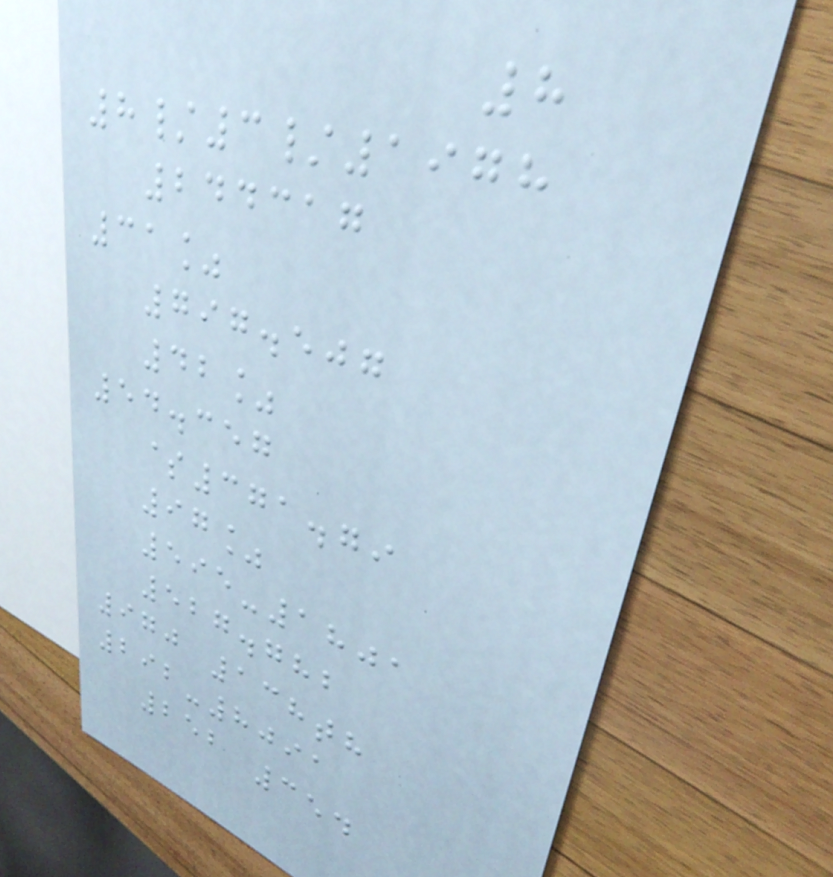8
8/3/1978
244317
31%
797.507
42%
54.357
$371.79
97%
595-1801
527.782
970 138th
292-8091
252 354
